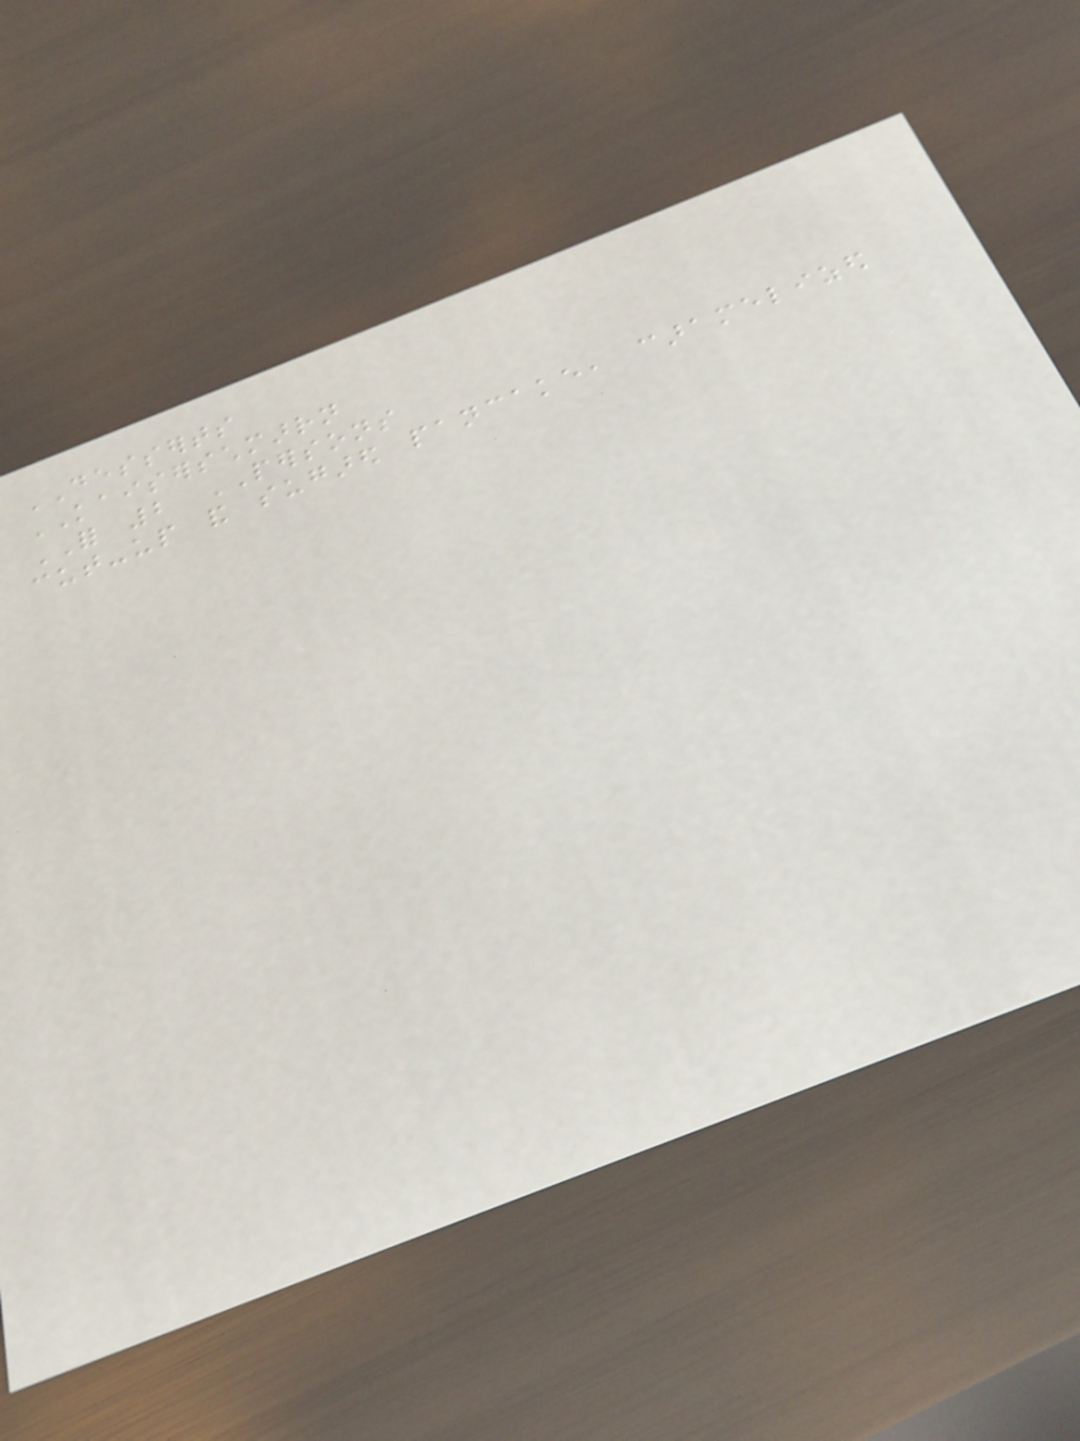DESSERTS
KAISERSCHMARRN
FOR 2 PERSONS
cut-up and sugared pancake, caramelized
